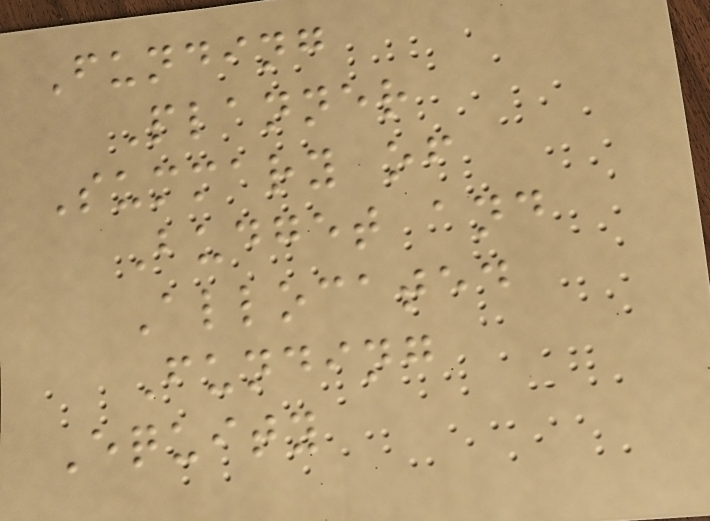Funding
Planner
Summary of
Budget and
Allocated
Funding
Equity
